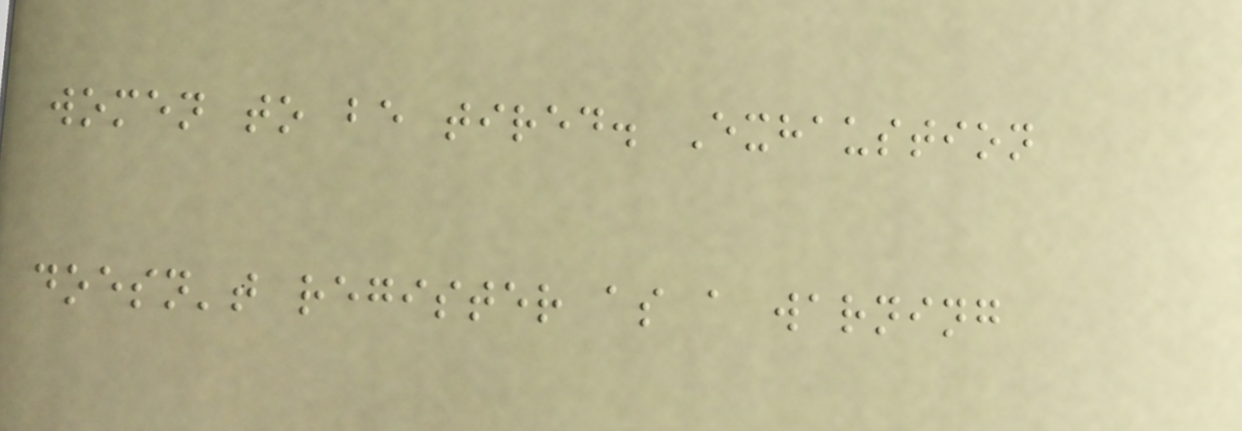women to be tired. Exhaustion
doesn't register as a warning
